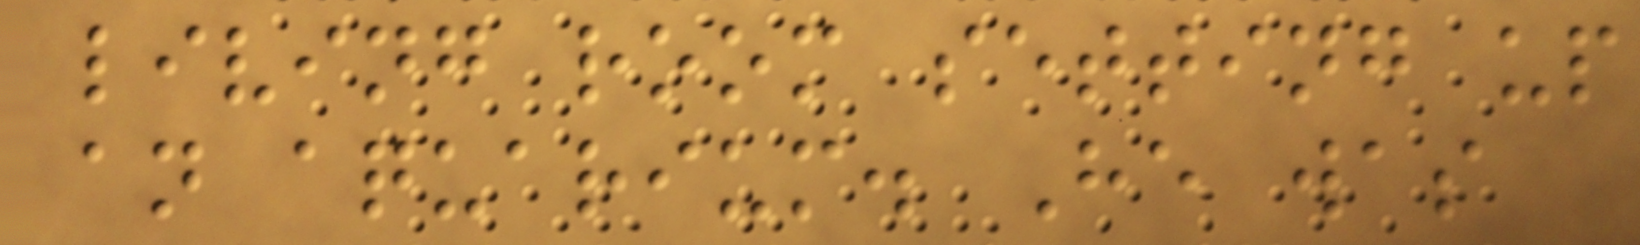living room setting up
an aquarium. He was
